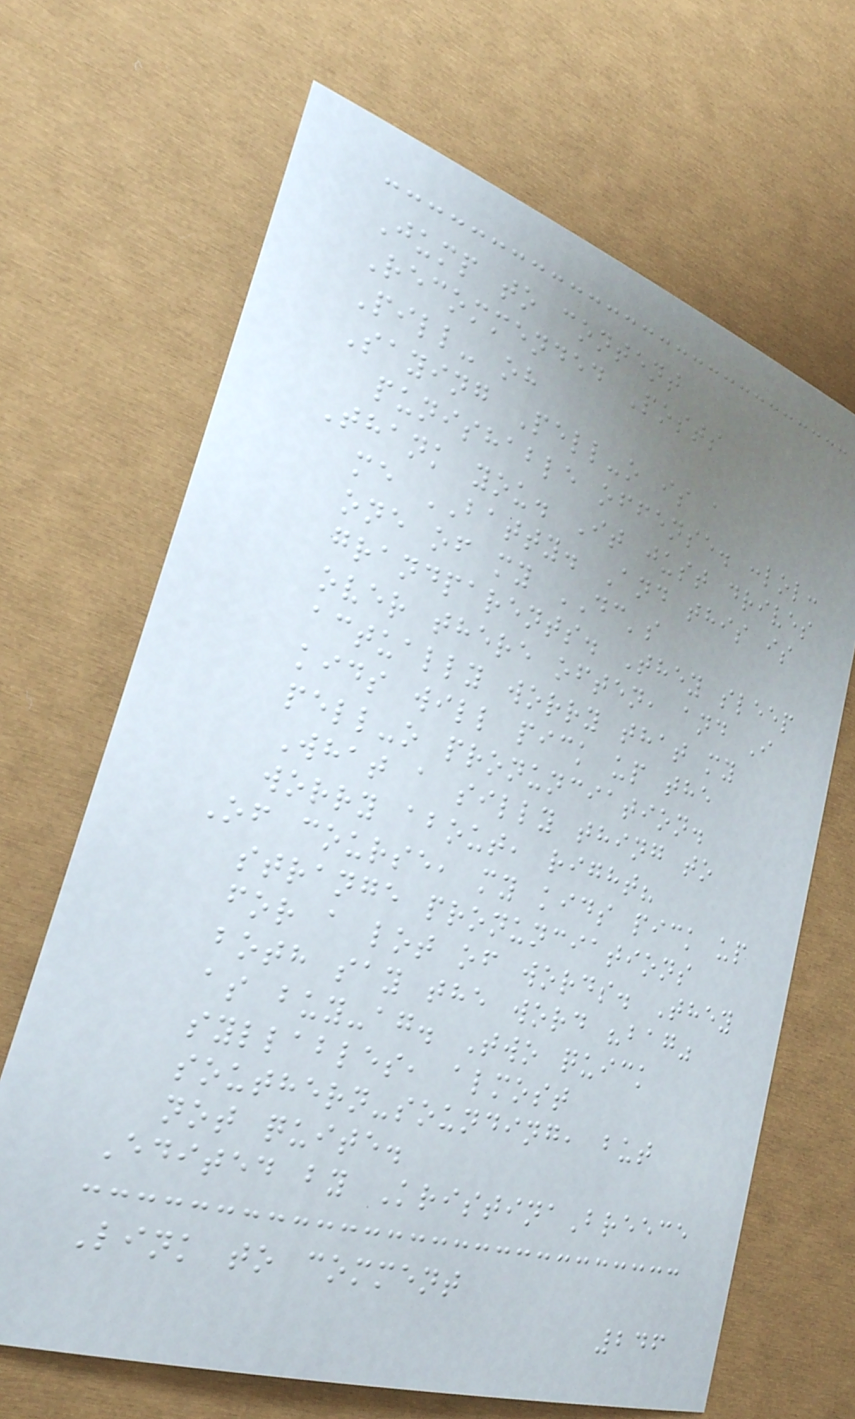Jump to content
Recommended Posts
Pill- oh
Saying Pell-o is a
punishable offense. :lol:
Thank you. It just drives
me BATTY. And this is
one of my DC's
grandparents. They sleep
over there often, and I
actually worry that my
kids will pick up the
pell-o pronunciation.
What a silly thing to
worry about, right?
Of course, my kids pick up
strange pronunciations
for a lot of words. They
both say the word "bag"
as buy-ag. Two quick
syllables, almost
southern-sounding, but
not quite.
Edited by KristinaBreece
Link to comment
246
